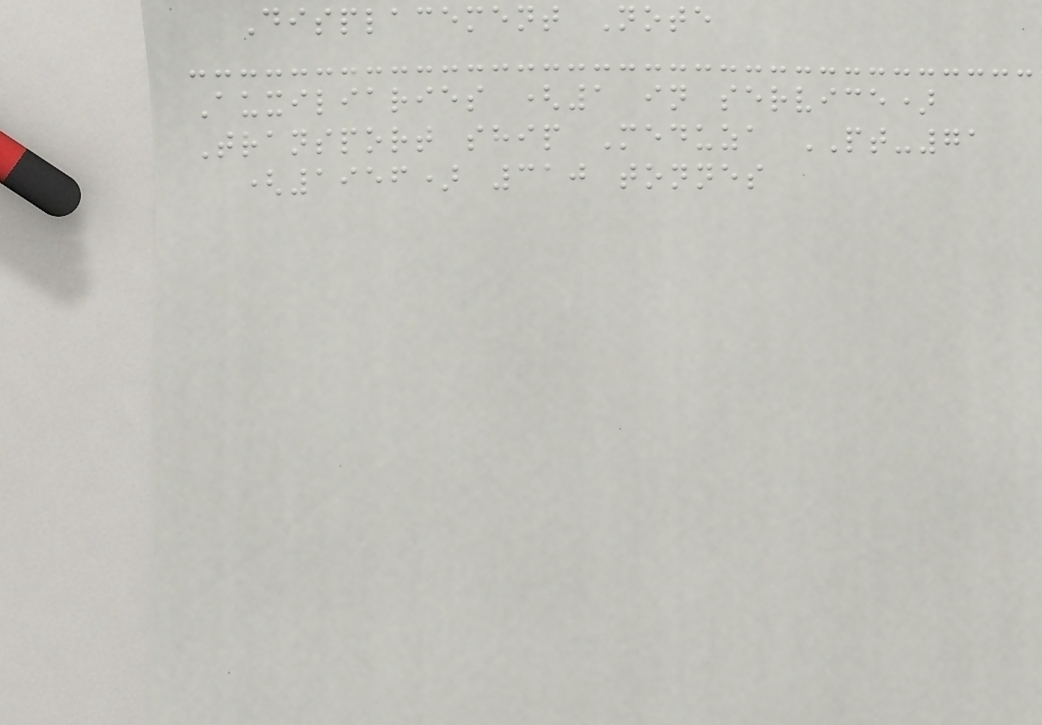Displacement Note
Auxiliaries (1 in service)
Transport ship Meduza PT-71
(1956) 310 tonnes
